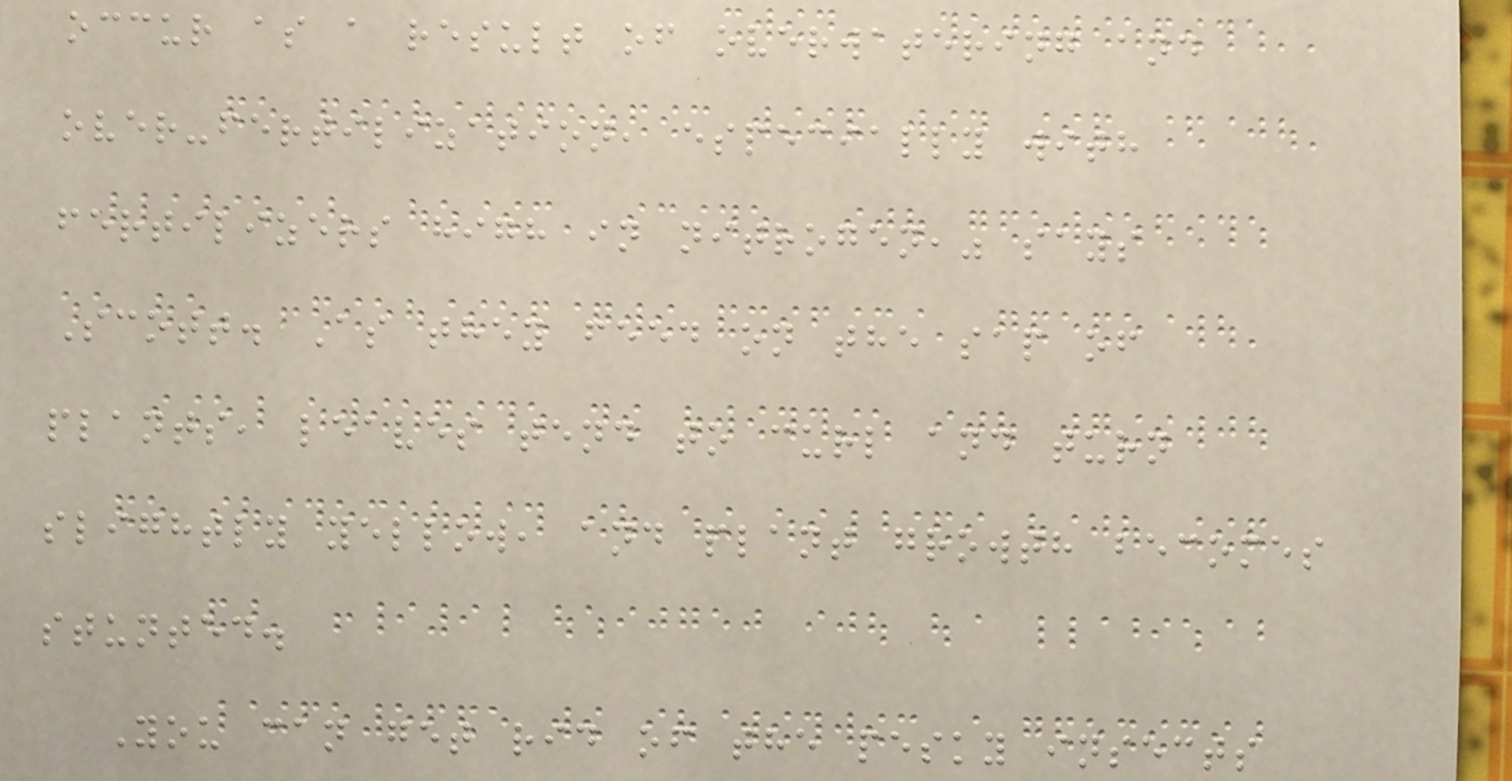occur as a result of overwatering and
over-fertilization, especially with
fertilizers high in nitrogen," says
Scott. As they feed on the sap of
plants, leaves tend to curl and turn
slightly yellow, and plant growth becomes
stunted.
You can get rid of the pesky insects
